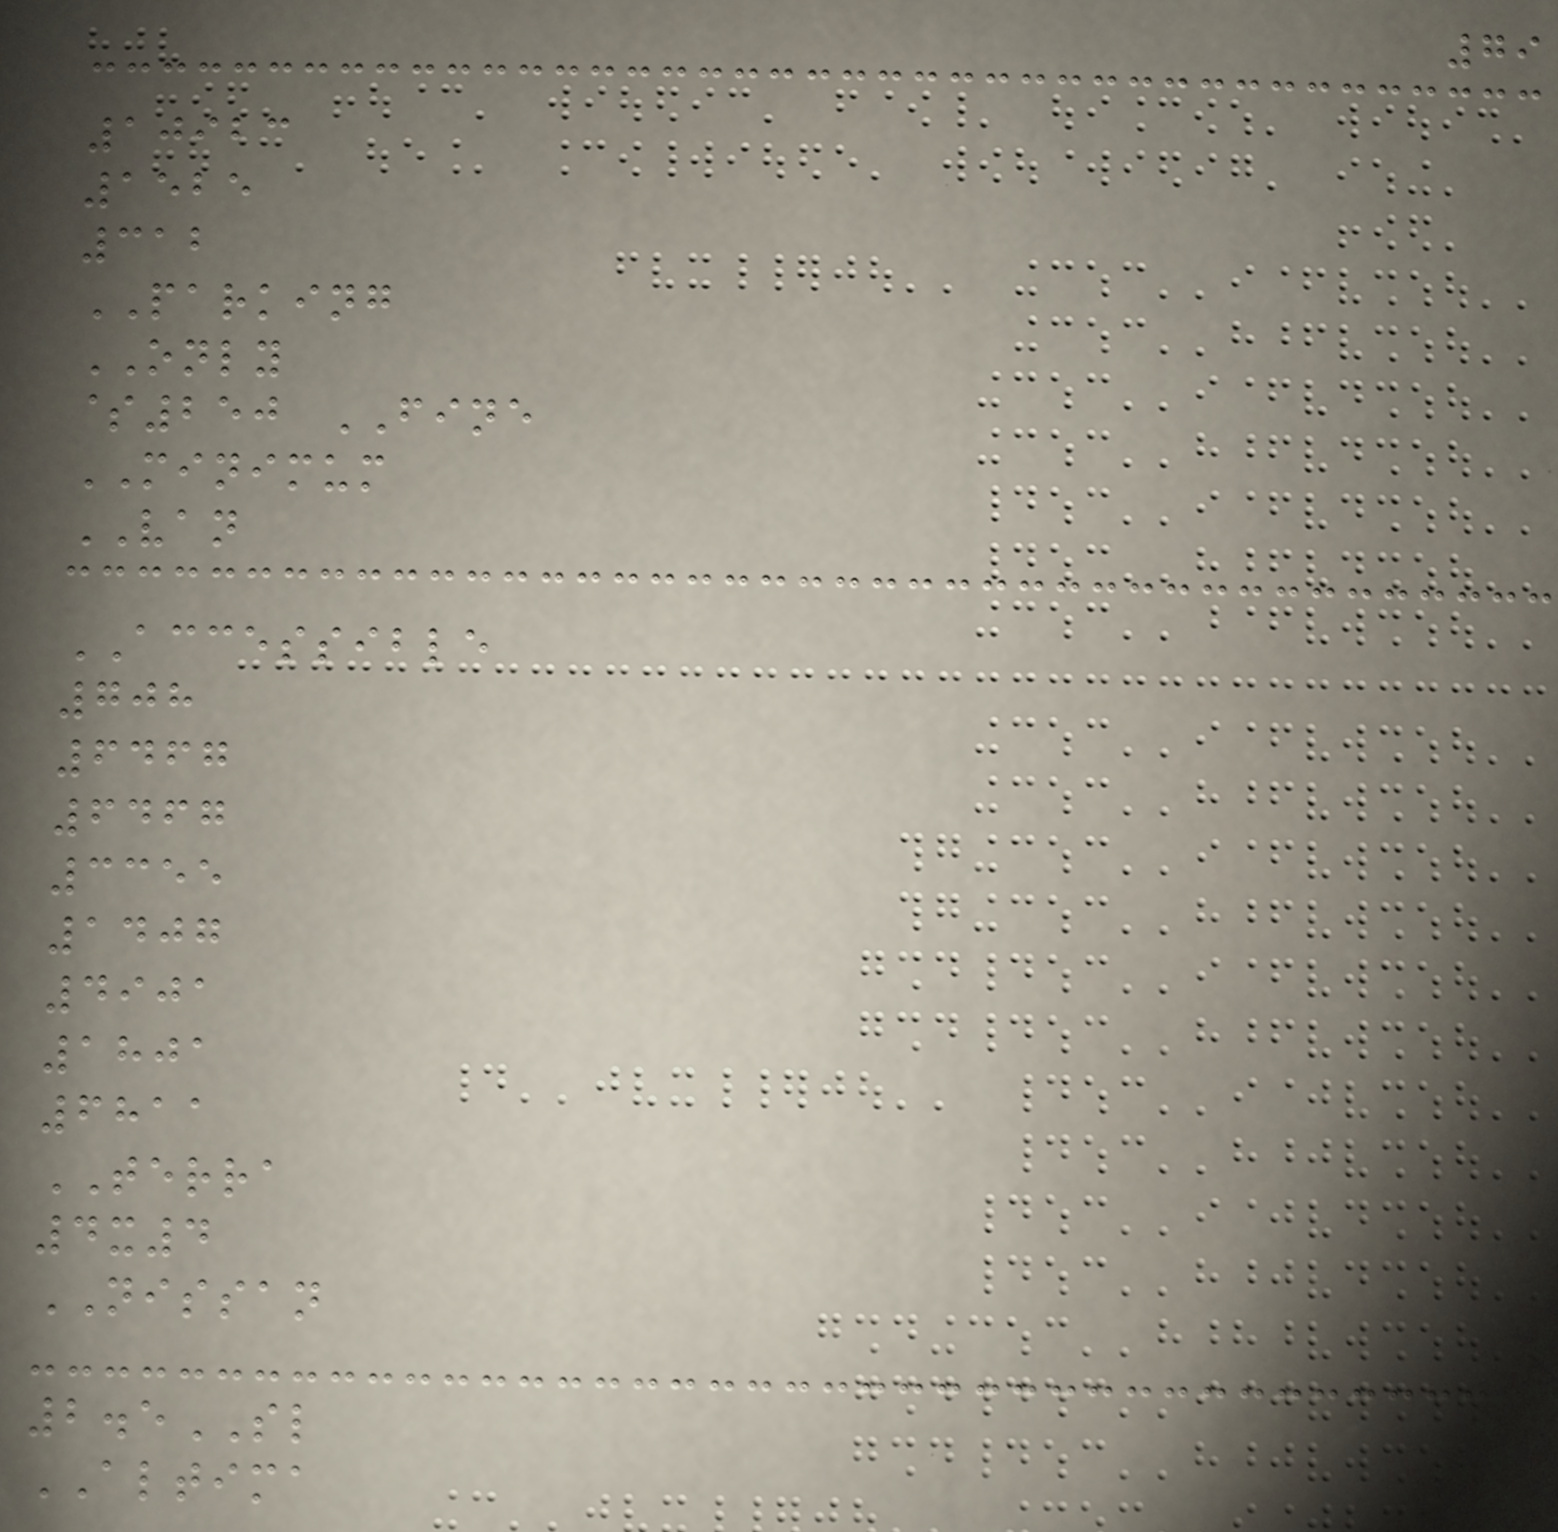79
10923
1525
312
PARKING
ONLY
$250 FINE
MINIMUM
VAN
ACCESSIBLE
708
6467
6467
3355
1407
4901
1801
6811
TERRA
4x4
NISSAN
2.5SL
ALTIMA
